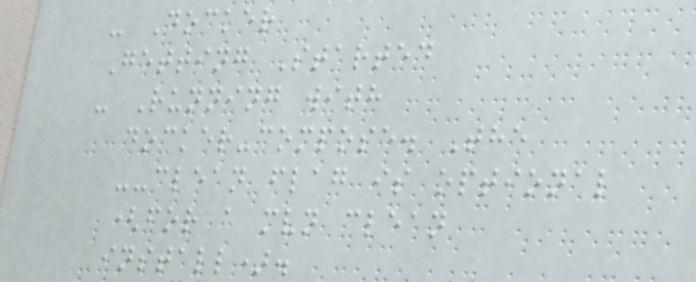- Docker
Getting Started
- Running with
docker-compose. The
--clean flag is optional
(for a mvn clean
install).
